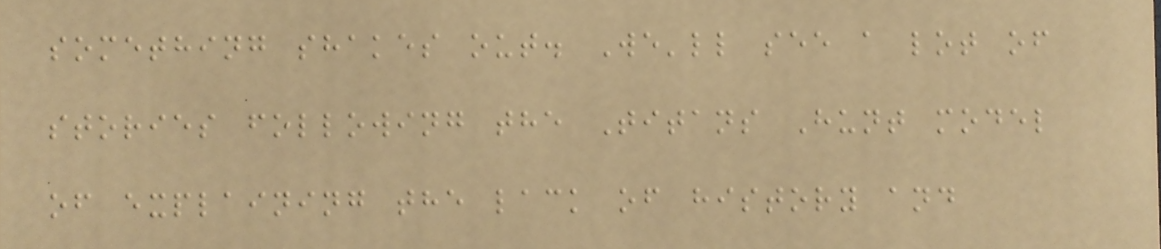something shakes out. We'll see a lot of
stories following the Titans Hunt model
of explaining the lack of history and
